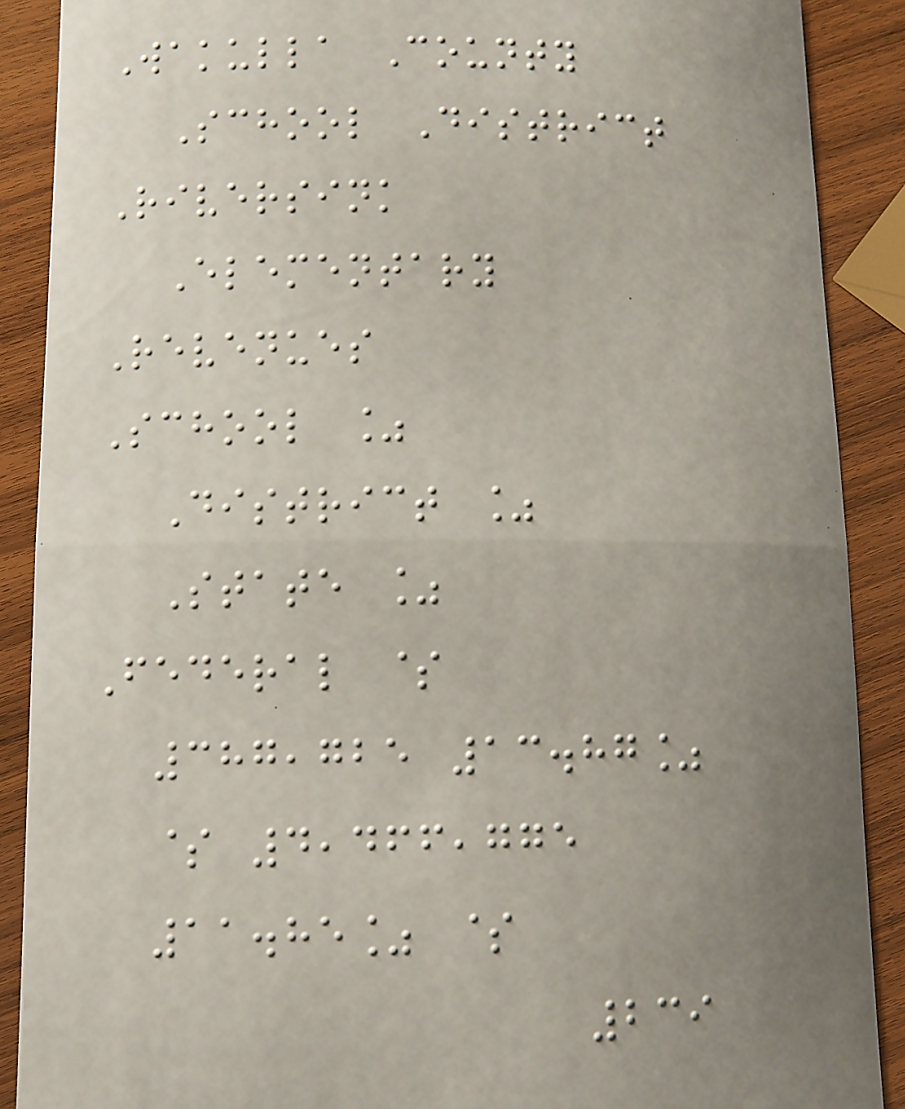Wakulla County
School District
Riversink
Elementary
Revenues
School %
District %
State %
Federal $
387,725 13.87%
$ 4,466,775
11.85% $
239
